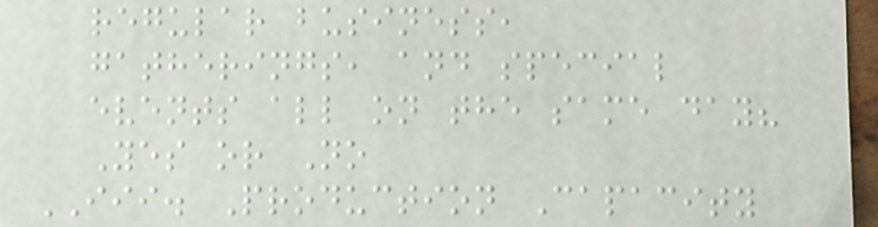regular business,
gatherings, and special
events all on the same day?
Yes or No
III. Production Capacity
